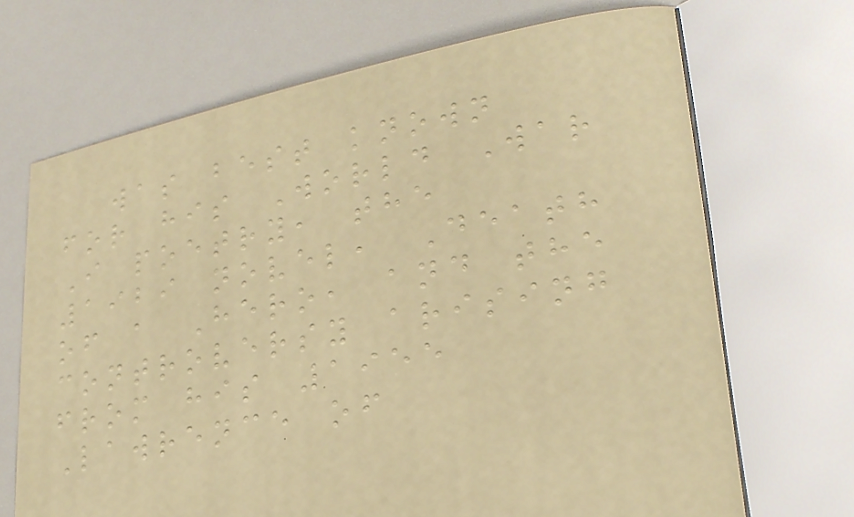was best known
for his World War
I poetry, the
1929 novel, Death
of a Hero, and the
controversy arising
from his 1955
Lawrence of
